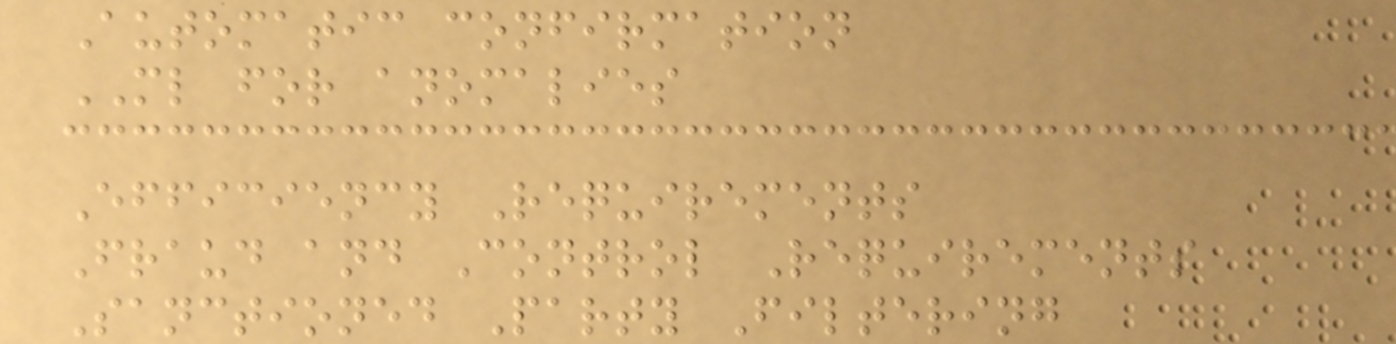Automatic confirmation
ML for anomalies
Efficiency Requirements
Fraud and Control Requirements
Sanctioned Party Filtering
